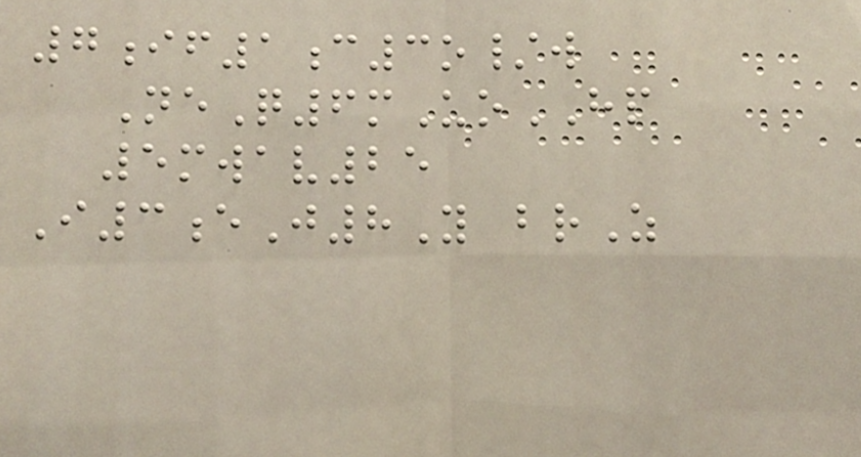7if1c3o/w
NeQ6mUoHP
5mwav25
I3eJ8Y brZ
